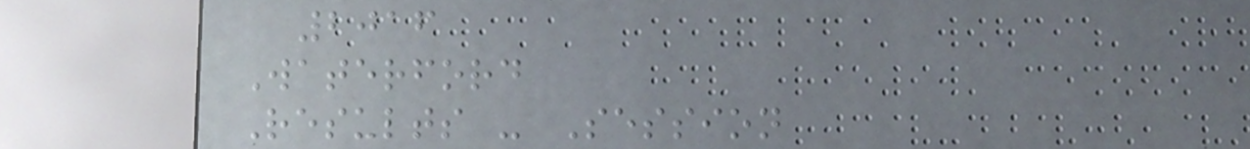2016
Waterford
Results - Session
